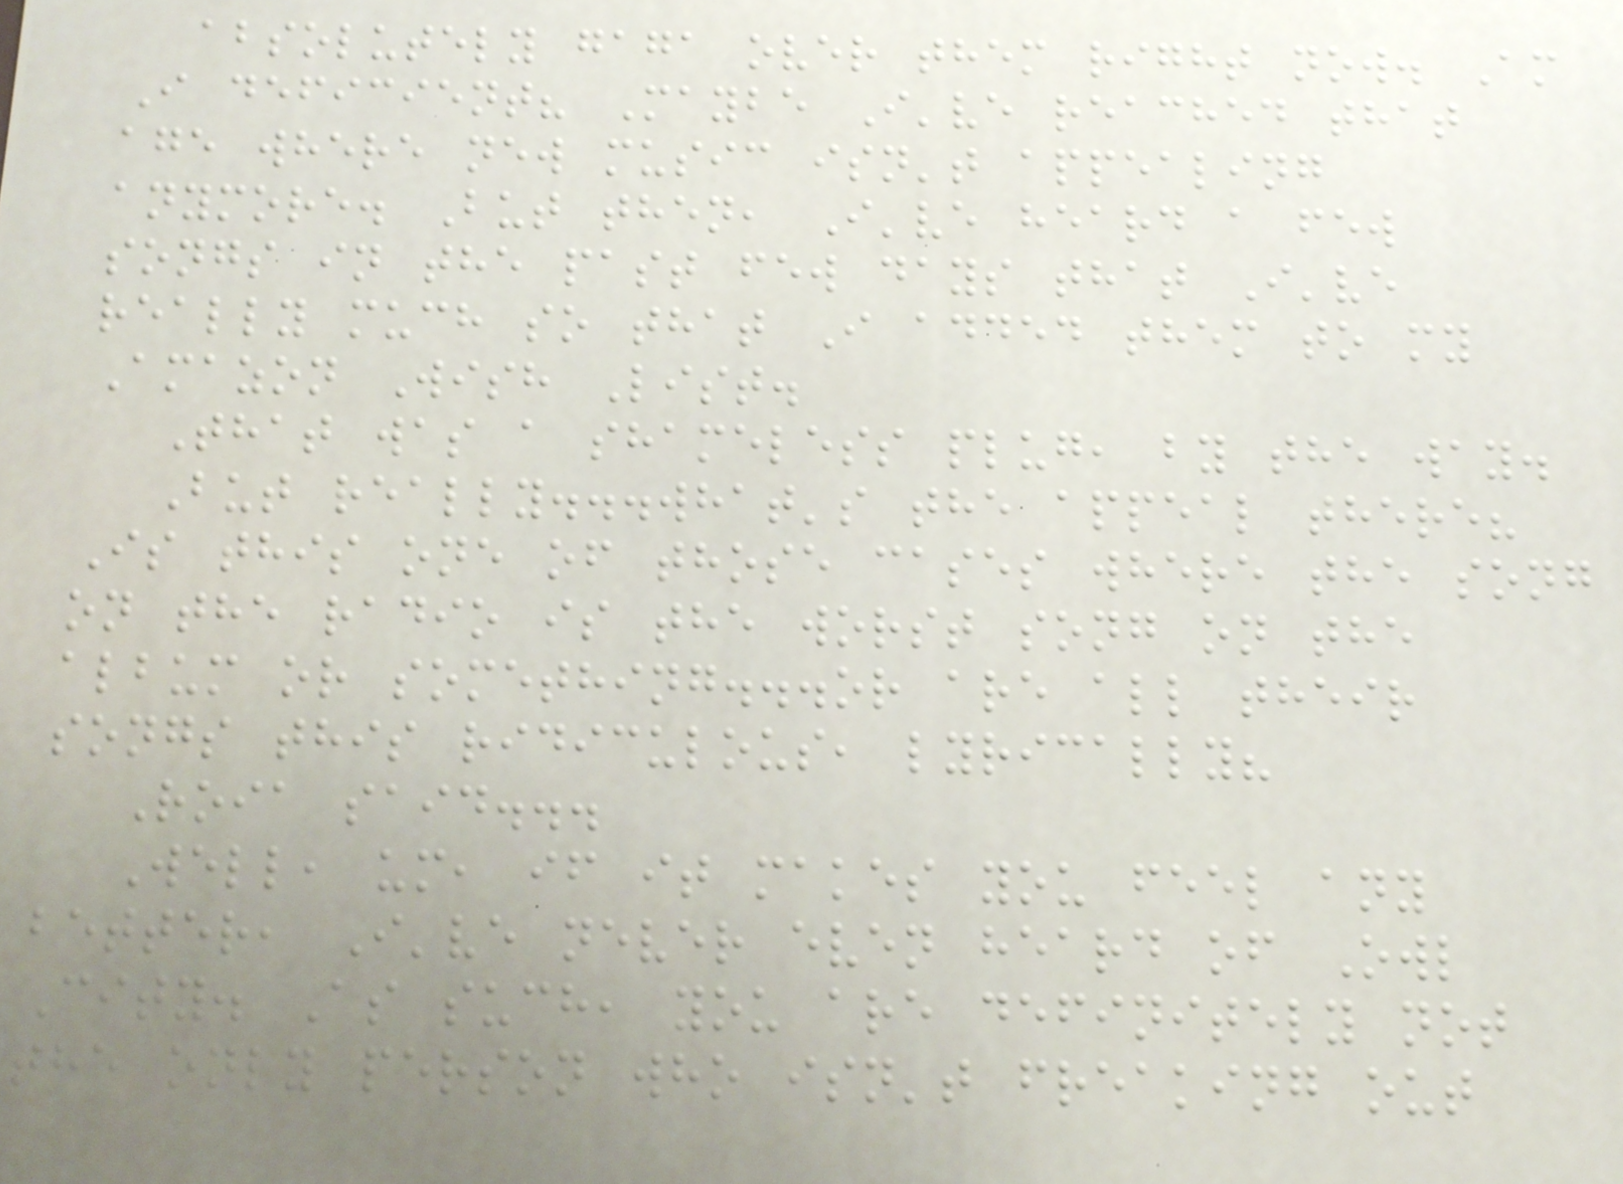absolutely gaga over them right now. Am
I deficient? Maybe I've reached that
age where new music isn't appealing
anymore. But then, I've heard a few
songs in the past few days that I've
really much so that I added them to my
Amazon Wish List.
That was a shameless plug, by the way.
But really...what's the appeal there?
Is this one of those cases where the song
on the radio is the worst song on the
album or something...or are all their
songs this ridiculous, lyrically?
Roia said...
Well, um, if it makes you feel any
better, I've never even heard of Owl
City. As such, you are definitely not
the only person who isn't freaking out
